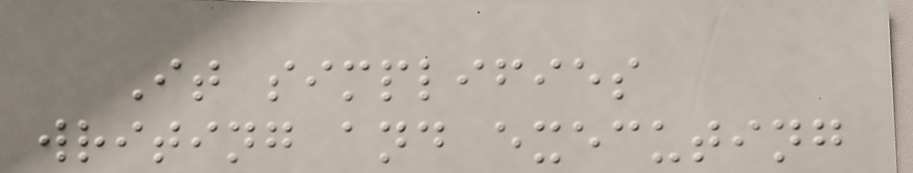It simplifies
writing and executing
